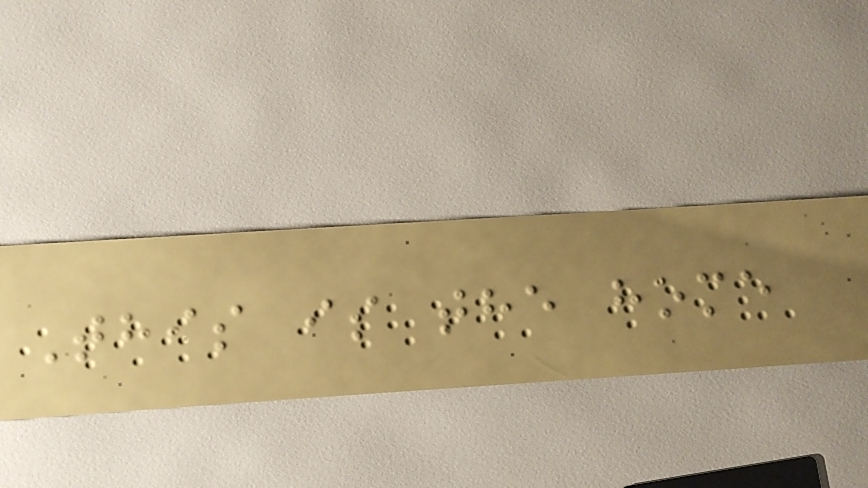This is the home
